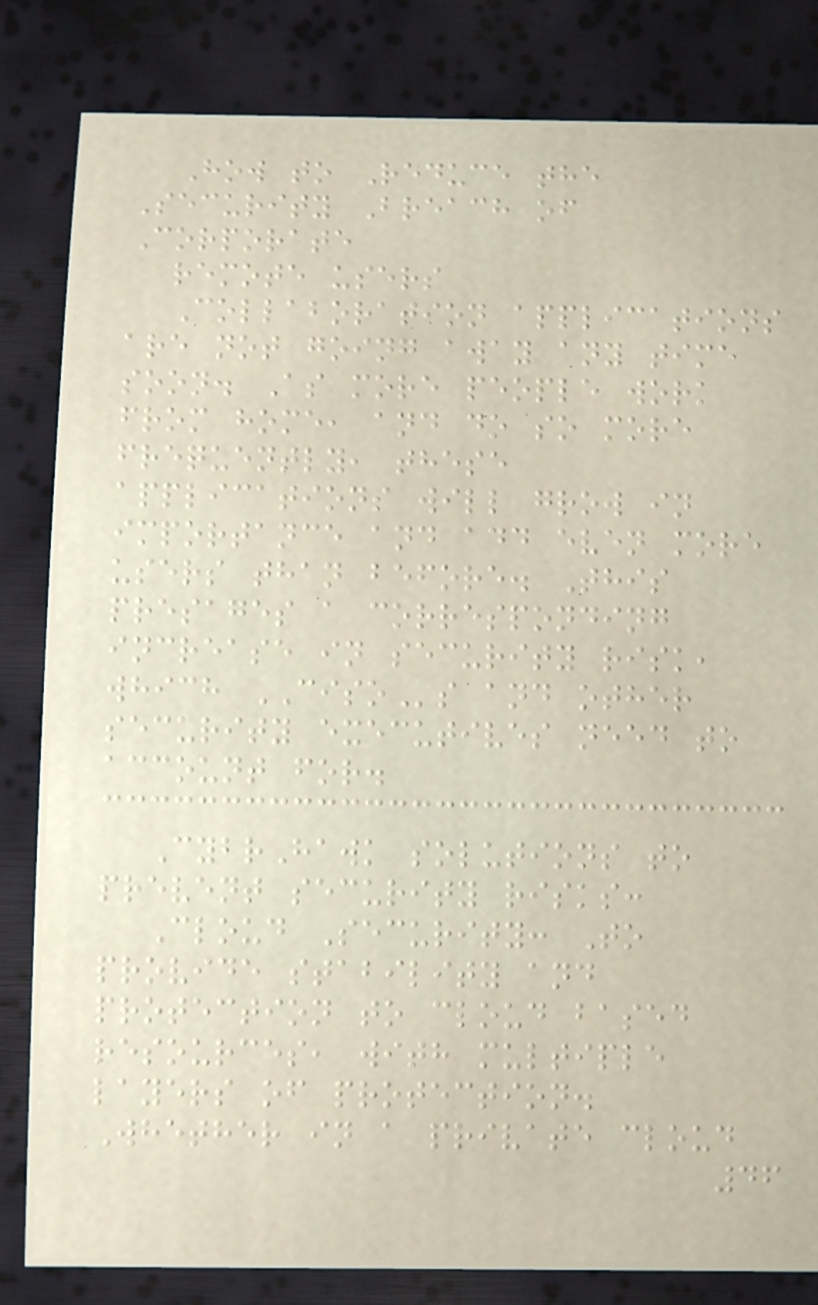How to Reduce the
Security Breach of
Corporate
remote users
Collaboration applications
are not going away any time
soon. As more people work
from home, and do so more
frequently, these
applications will grow in
importance and add even more
users than before. This
presages a corresponding
increase in security risk,
which CISOs and other
security executives need to
account for.
CybrHawk solutions to
prevent security risks:
Cloud Security: To
provide stability and
protection to cloud based
resources, with multiple
layers of protection.
Whether in a private cloud
46
